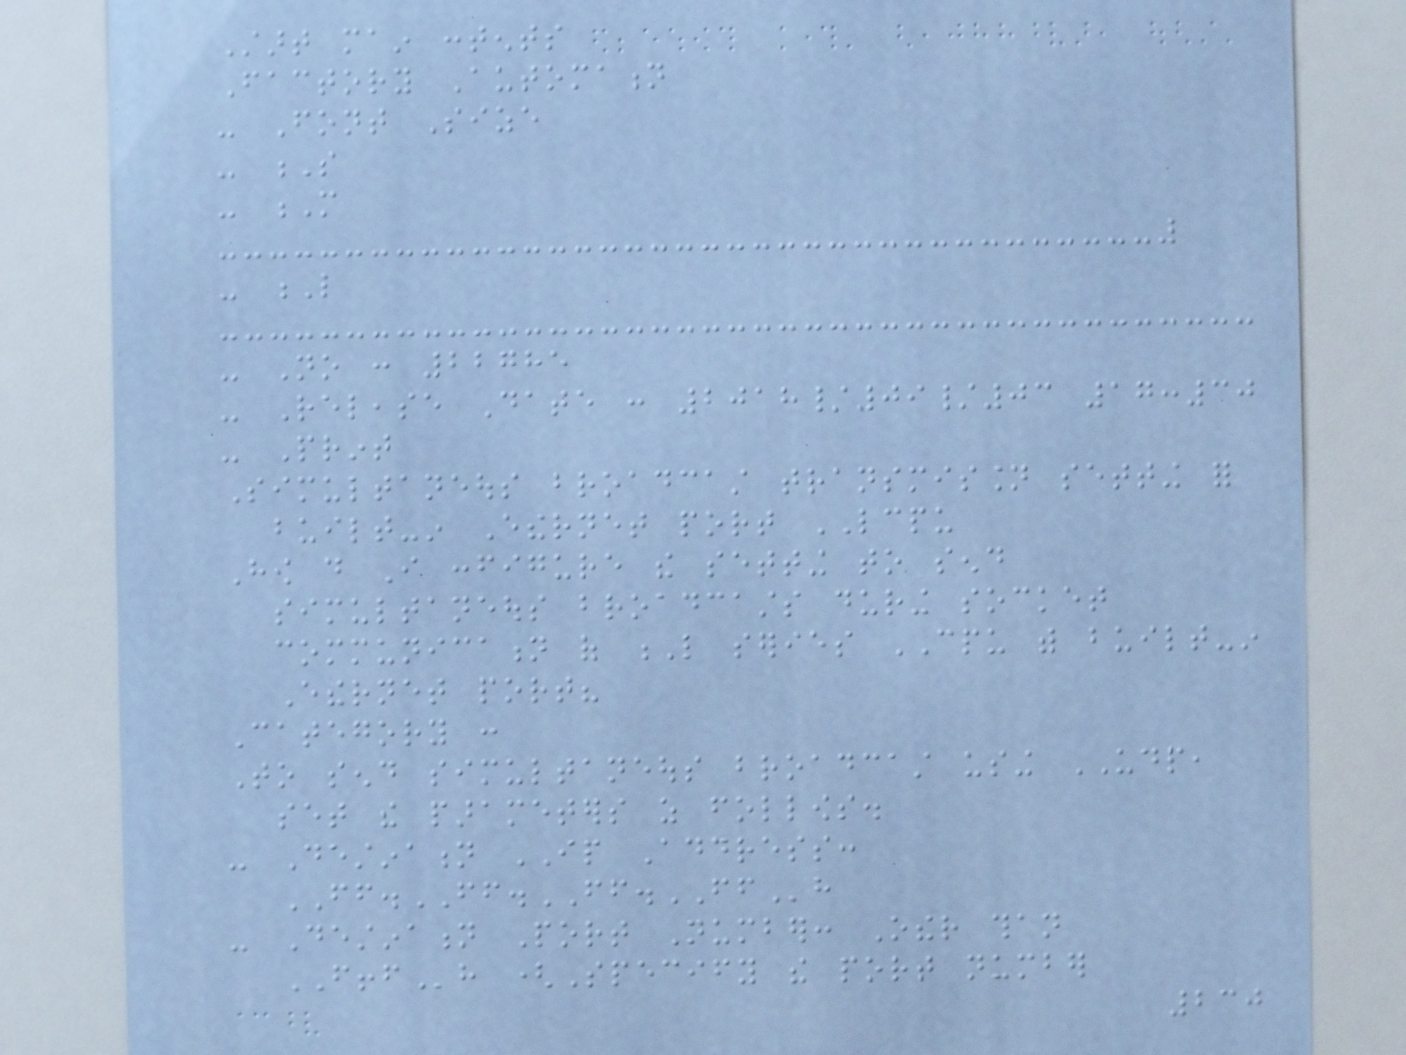Start main contents
Factory Automation
- Font Size
- S
- M
- L
- No : 22785
- Release Date : 2018/09/03 17:30
- Print
Simultaneous broadcast transmission setting for
built-in Ethernet port LCPU
How do I configure the setting to send
simultaneous broadcasts during socket
communication of L series CPU with built-in
Ethernet port?
Category :
To send simultaneous broadcast using UDP,
set the parameters as follows.
- Destination IP Address:
FF.FF.FF.FFh
- Destination Port Number: Other than
FFFFh (Specify the port number
230
